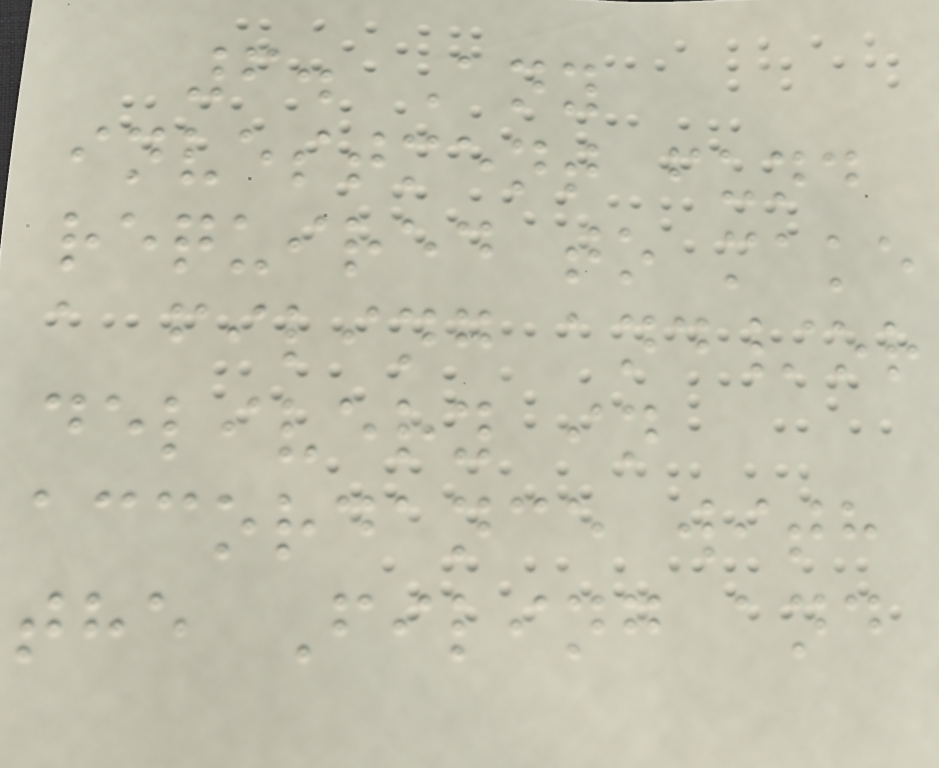6. Any
investment fund
required to make
a filing and/or
delivery in
accordance with
the Filing and
